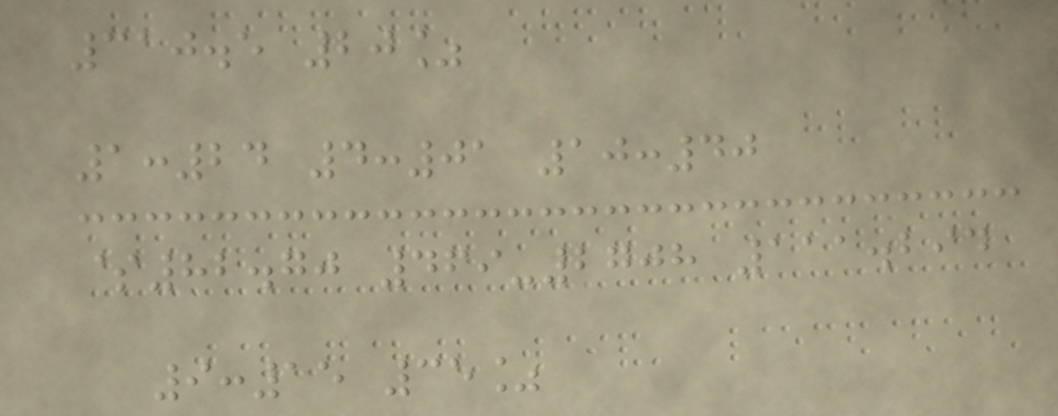310.5 20%
1:24 4:01 10:40
$82.70 469-2708 111.294
9:15 35%
